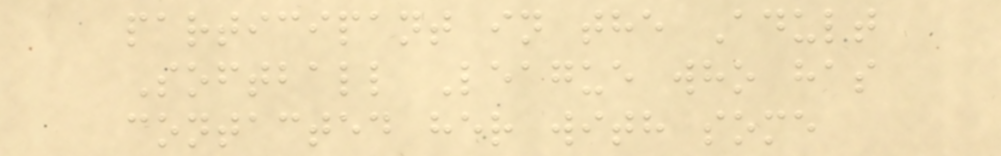participant in the Adult
Softball League who has
contacted her with some
